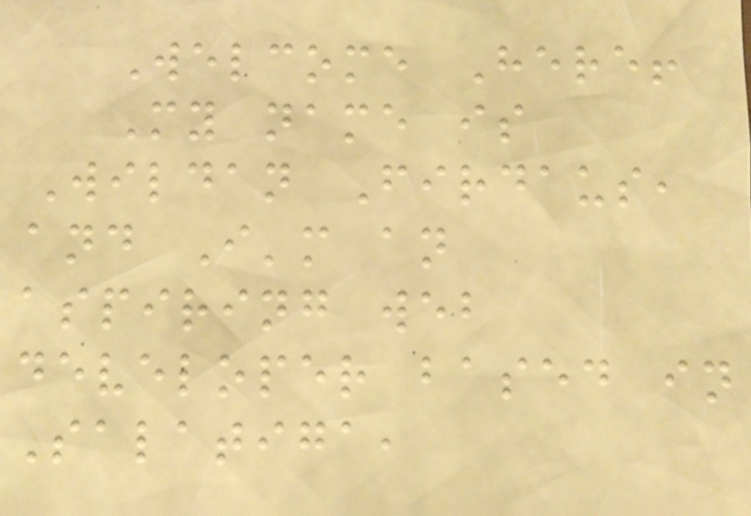Welcome Here!
My name is
Wildan Firdaus,
and I'm an
aspiring web
developer based in
Salatiga,
